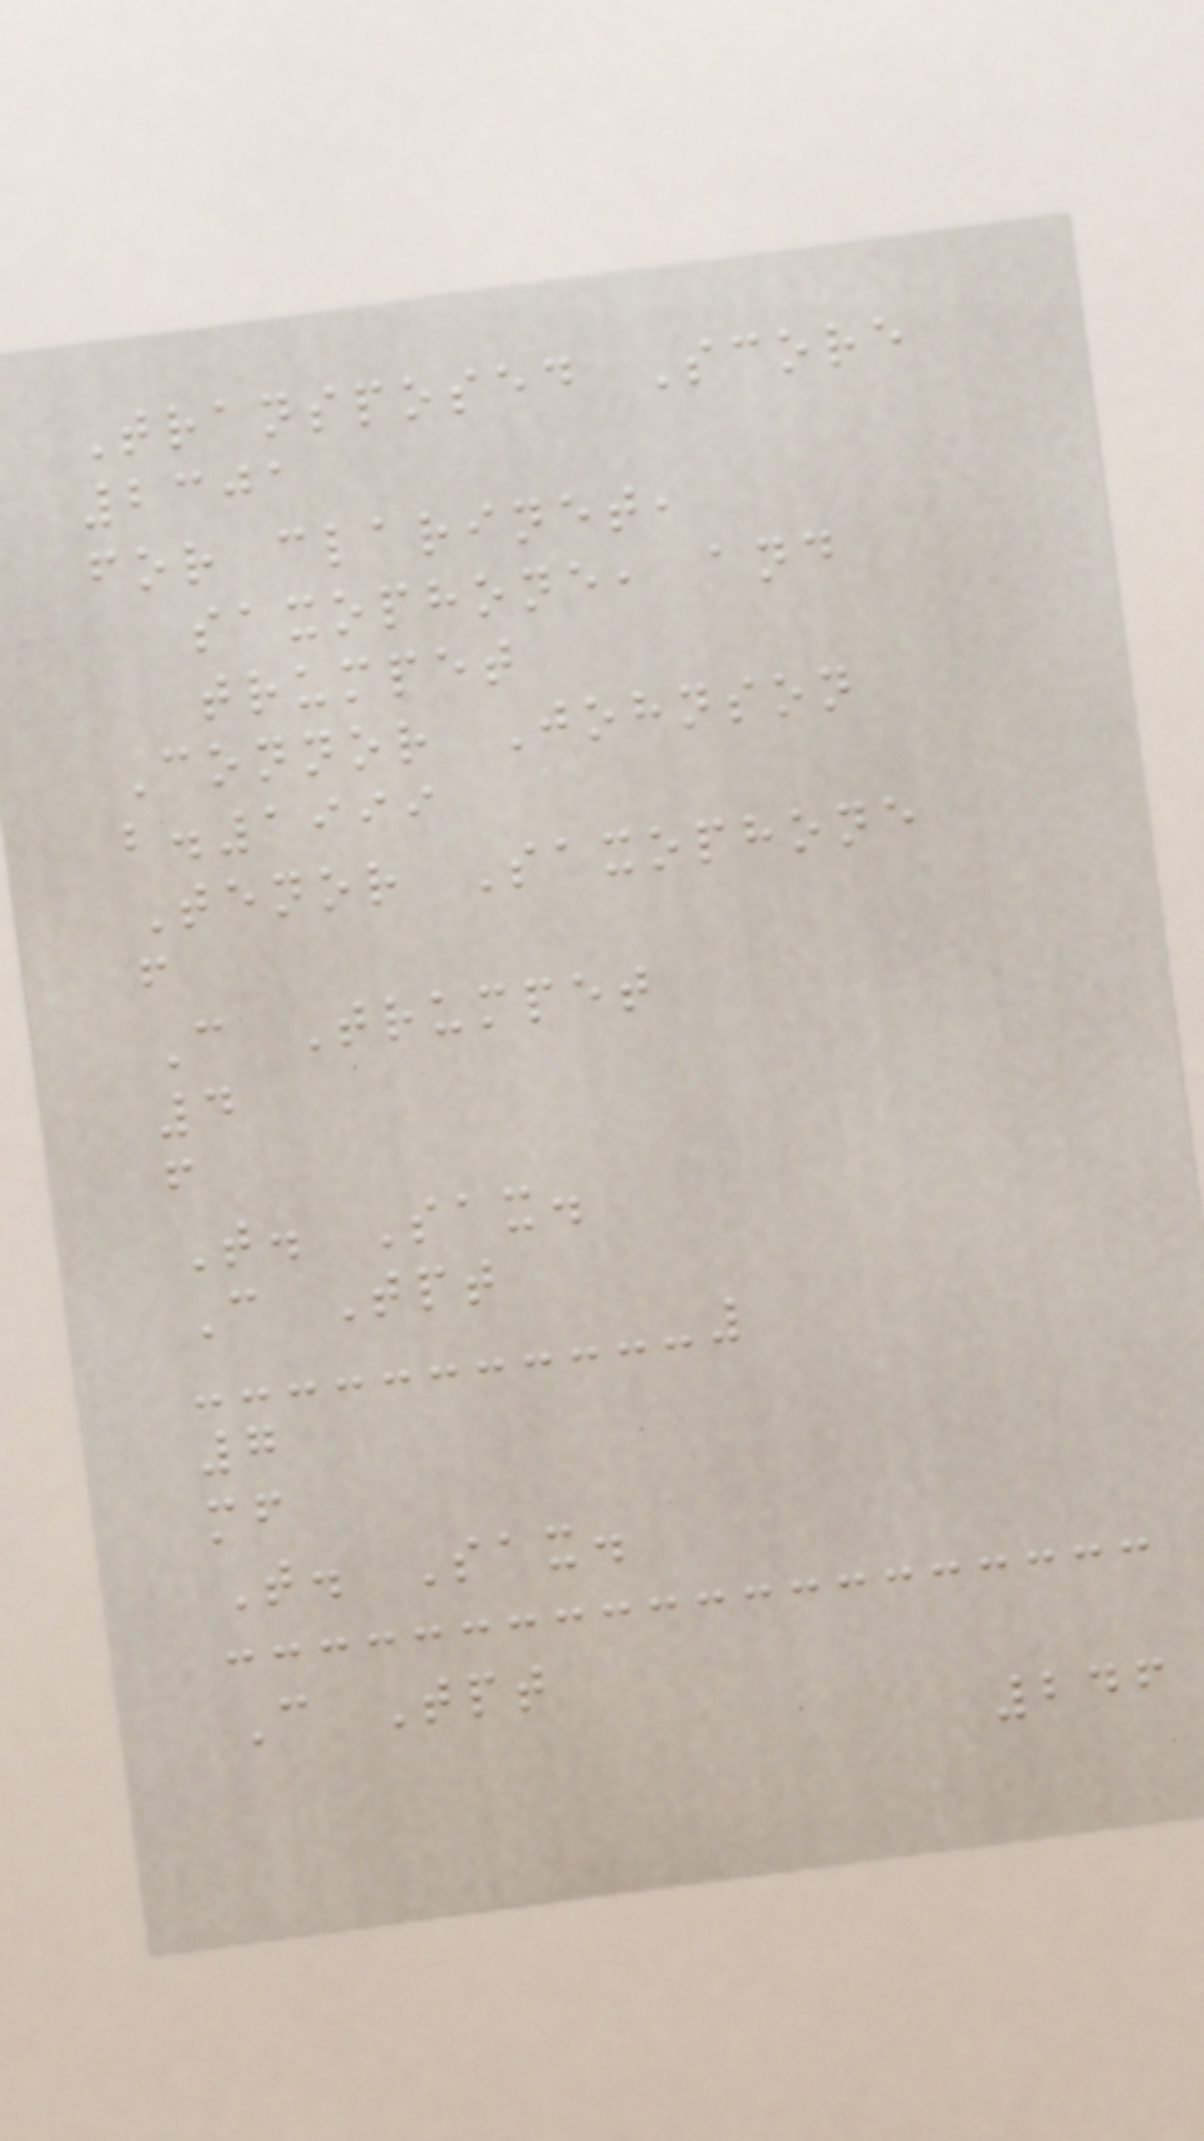Transposed Score
2301
for clarinet,
saxophone, and
trumpet
Connor Johnson
b.1999
Tenor Saxophone
f
C Trumpet
4
f
T. Sax.
C Tpt
7
mf
T. Sax.
C Tpt
246
